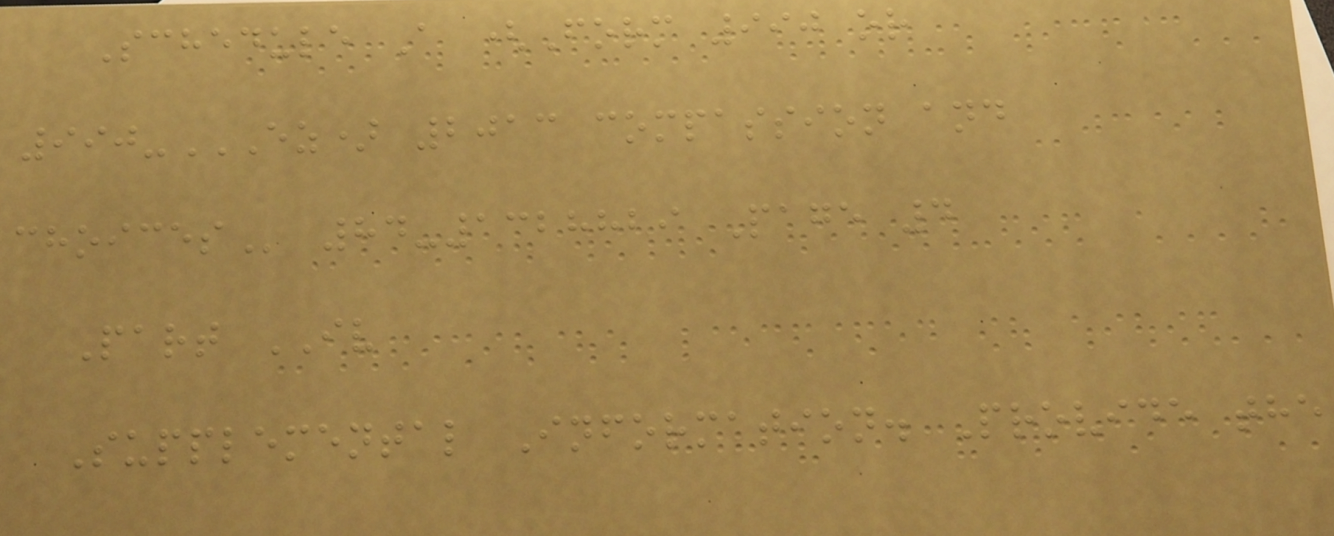Schedule A (Form 990 or
990-EZ) 2013 COMPASSION AND
CHOICES 84-1328829 Page 4
Part IV
Supplemental Information. Provide the
